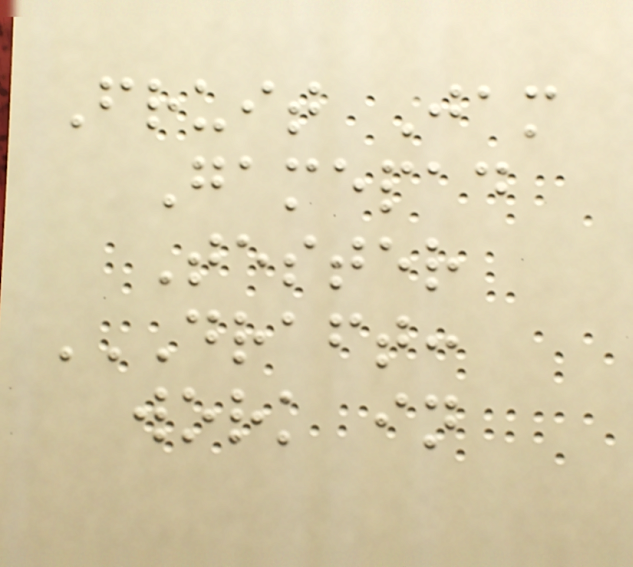Fruit Jam
Gamepad
Tester
DRAFT:
WORK IN
